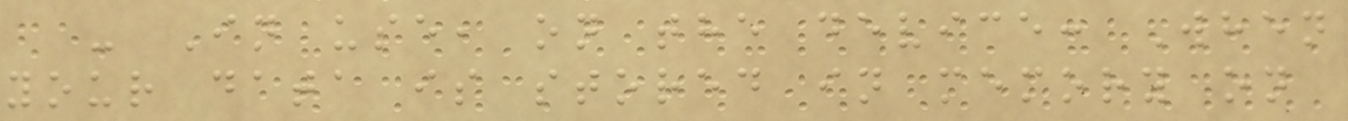- In use, on the device: When
your data is stored in memory on
